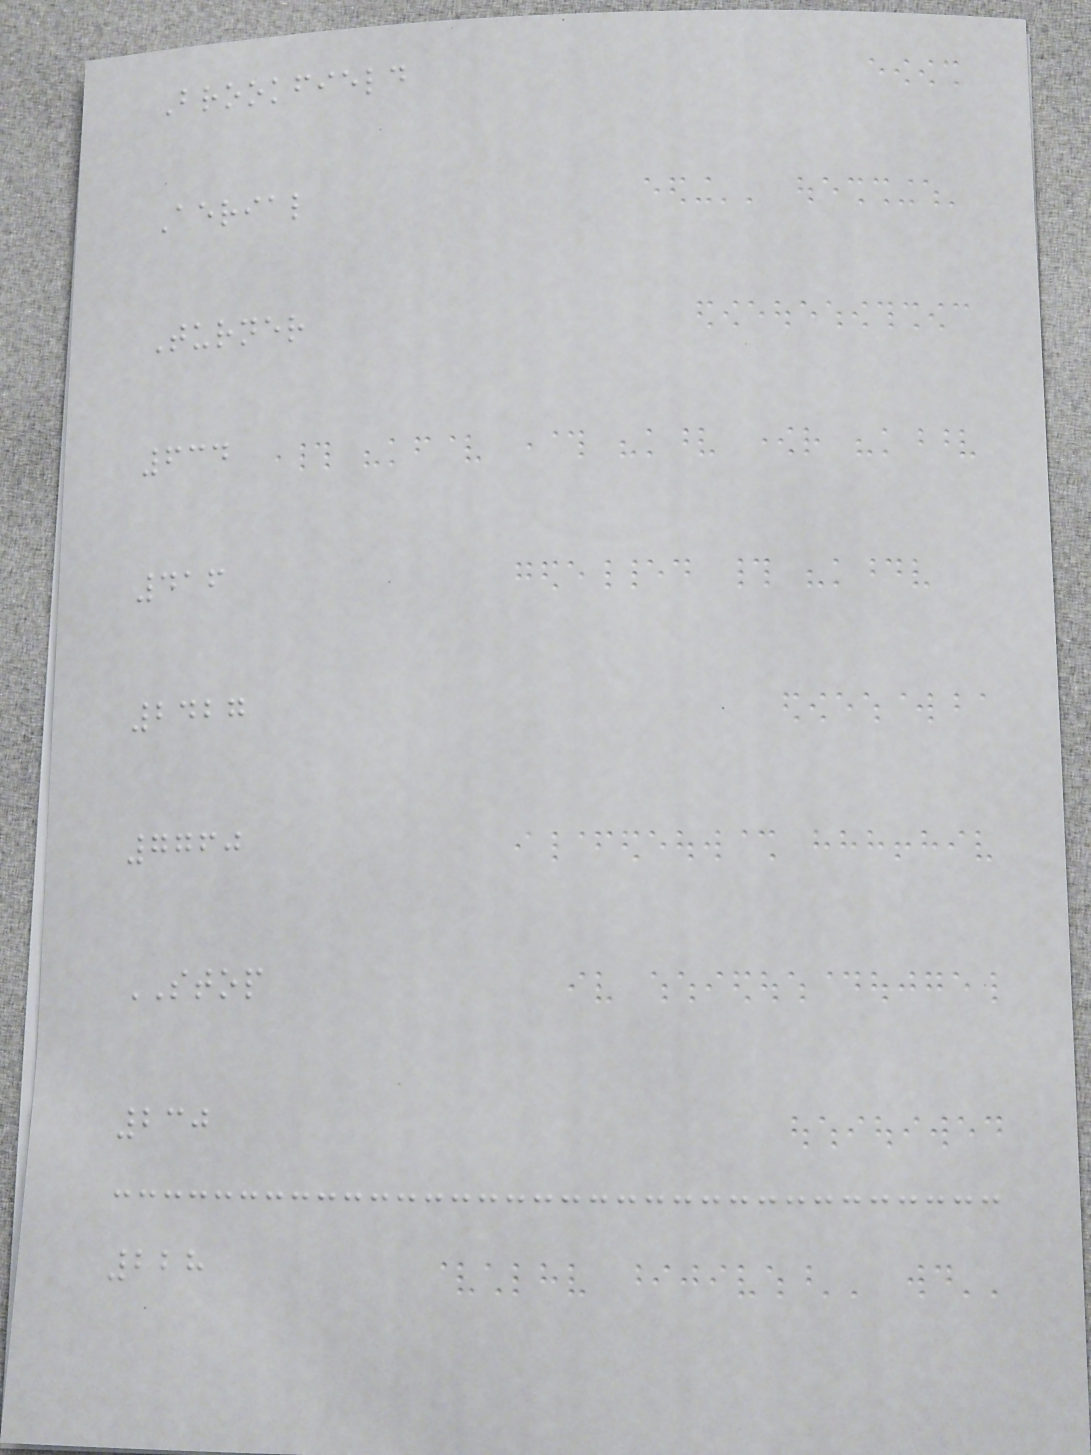Brookfield
Aerial
Turner
634
416
2427
7760
STOP
230
228
